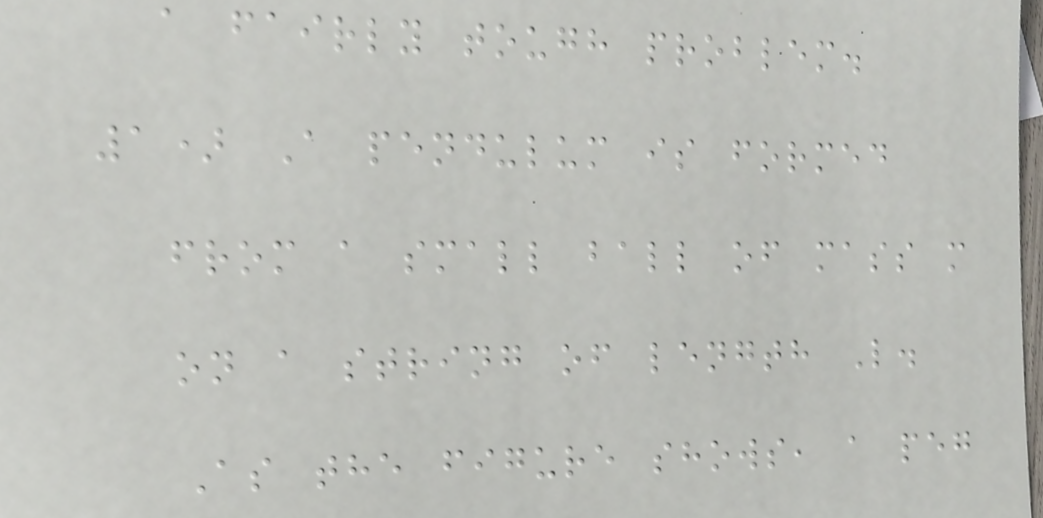a fairly tough problem.
1) A pendulum is formed
from a small ball of mass m
on a string of length L.
As the figure shows, a peg
